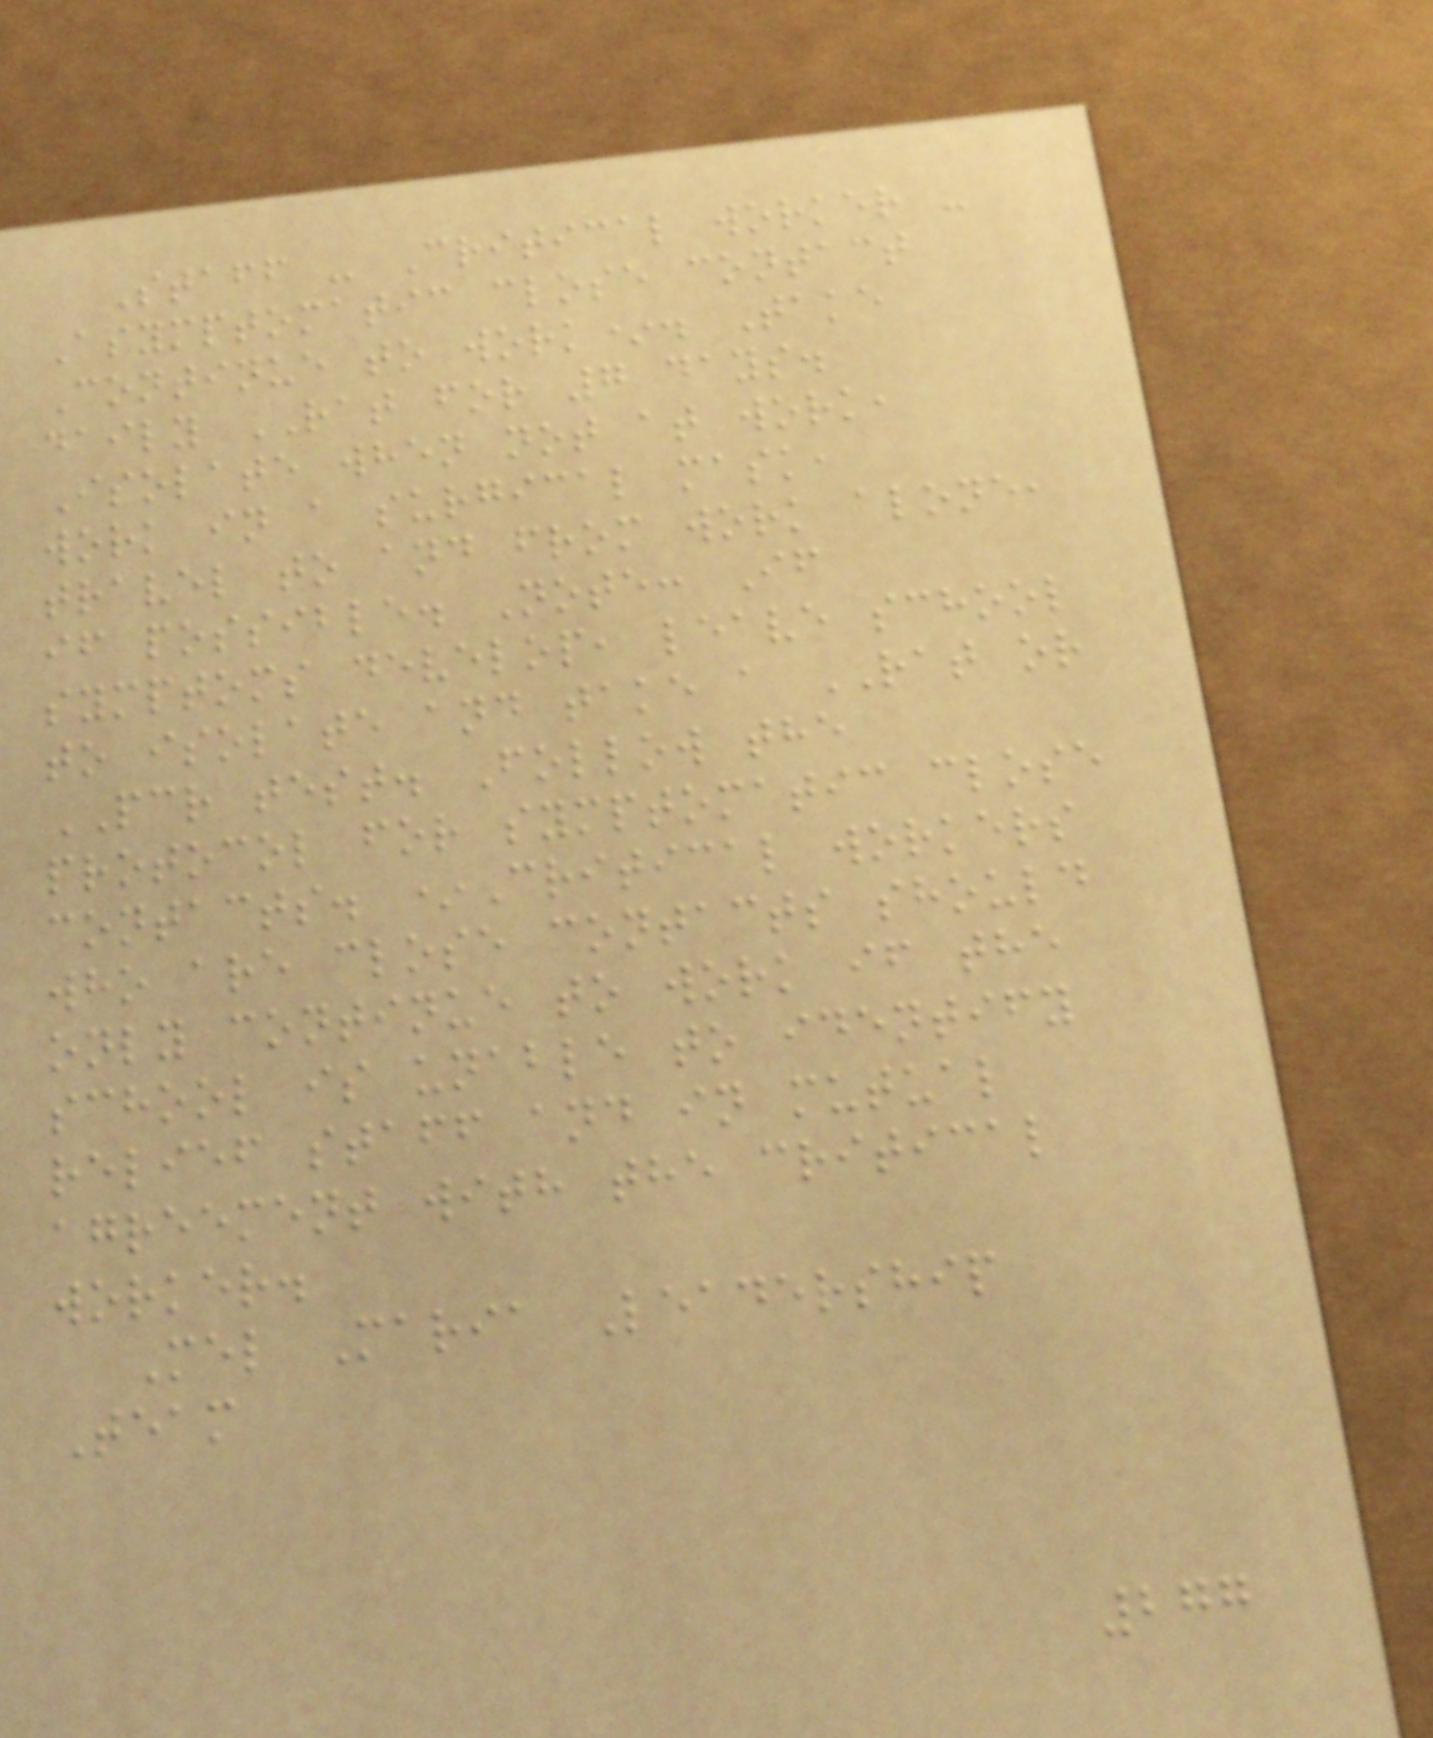Staff - Critical worker -
Asymptomatic close contact
Continue to work*. Take
daily RAT for 7 days.
Isolate when not at work,
work in a surgical mask,
travel to and from work alone,
if possible. Note: If
symptoms develop, leave school
to isolate and take a RAT or
PCR test. Follow the
protocol for symptomatic close
contacts. *Critical workers
who are close contacts should
only continue to work if the
school is unable to identify
relief staff and in mutual
agreement with the critical
worker.
Mel Maria Leadership
Team
277
